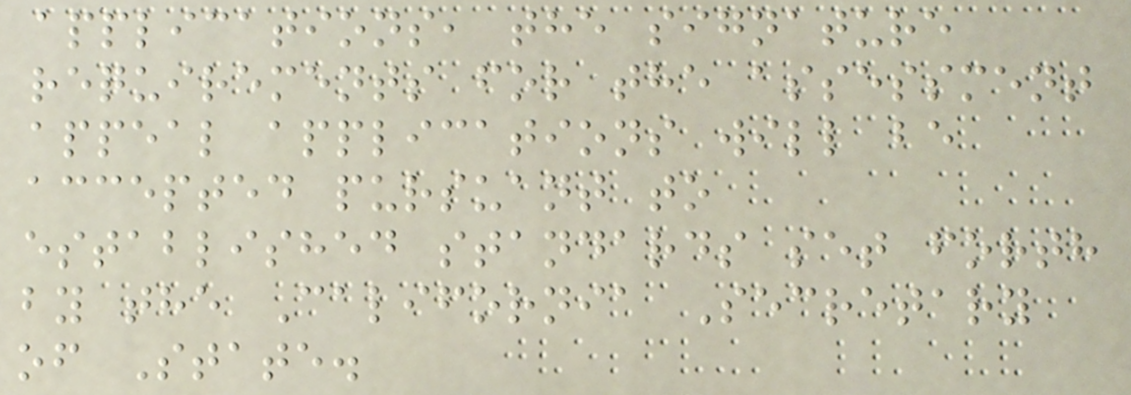applications, the signature
requirements for the assessment
appeal applications will be
accepted pursuant to
established standards set forth
by the California Secretary
of State.
